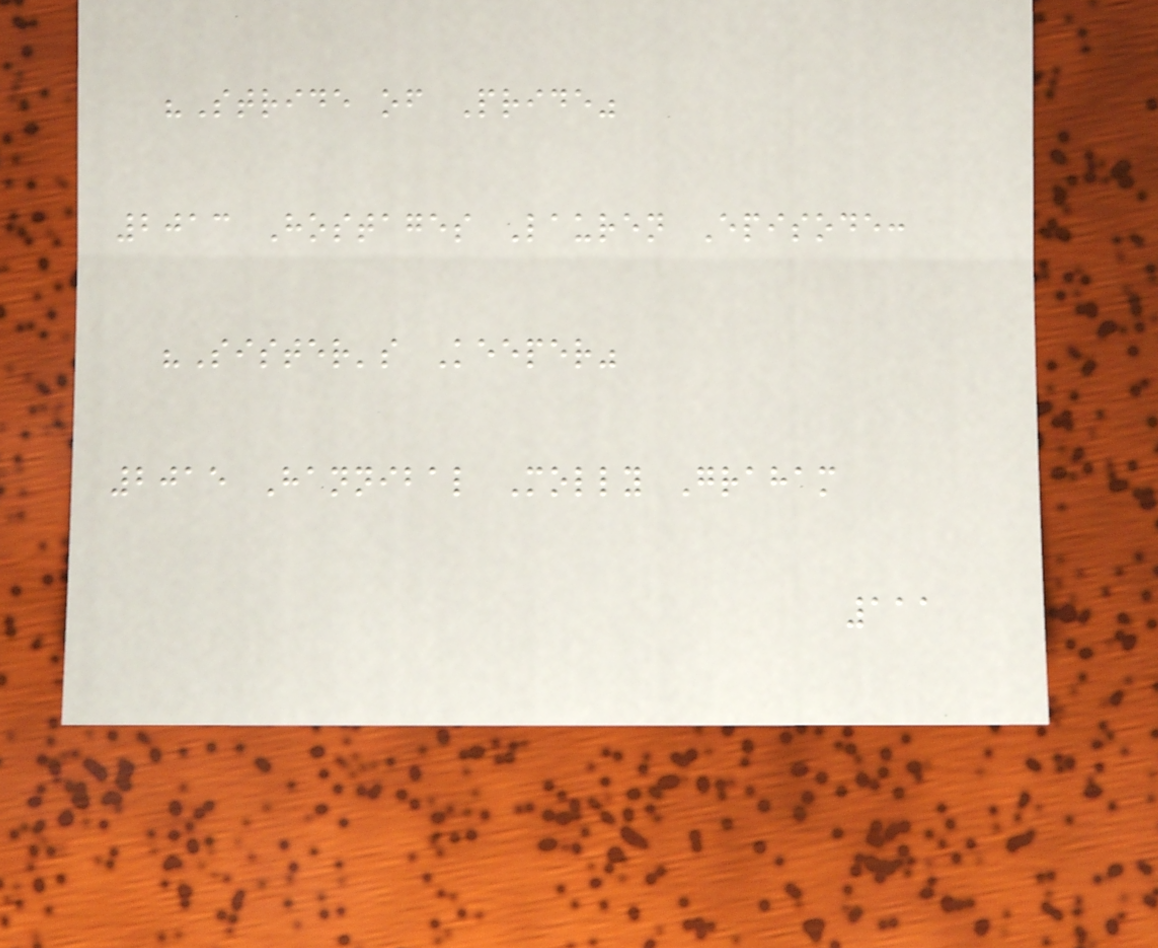"Stride of Pride"
2013 Hostages Lauren Episode:
"Sister's Keeper"
2015 Hannibal Molly Graham
111
